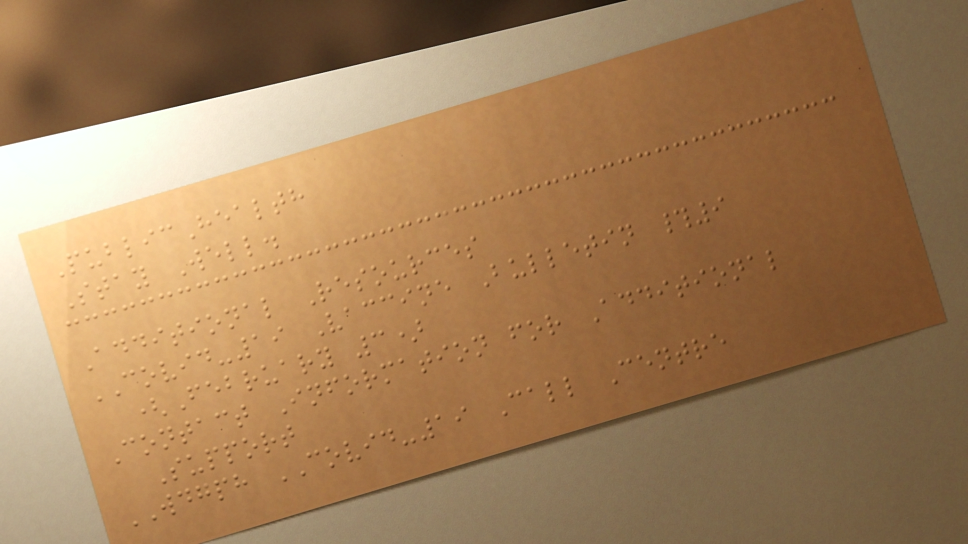PublicHealth
Stay Well.
Additional Resources
COVID-19 Vaccine Bulletin #9
(February 3)
Contact Information for Additional
Support
WDGPH COVID-19 Call Centre
